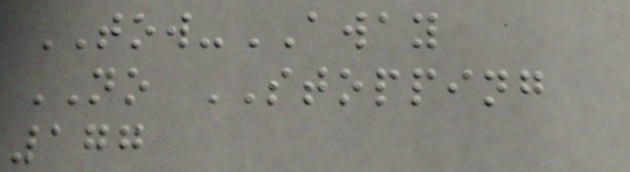TOW-AWAY
NO STOPPING
177
